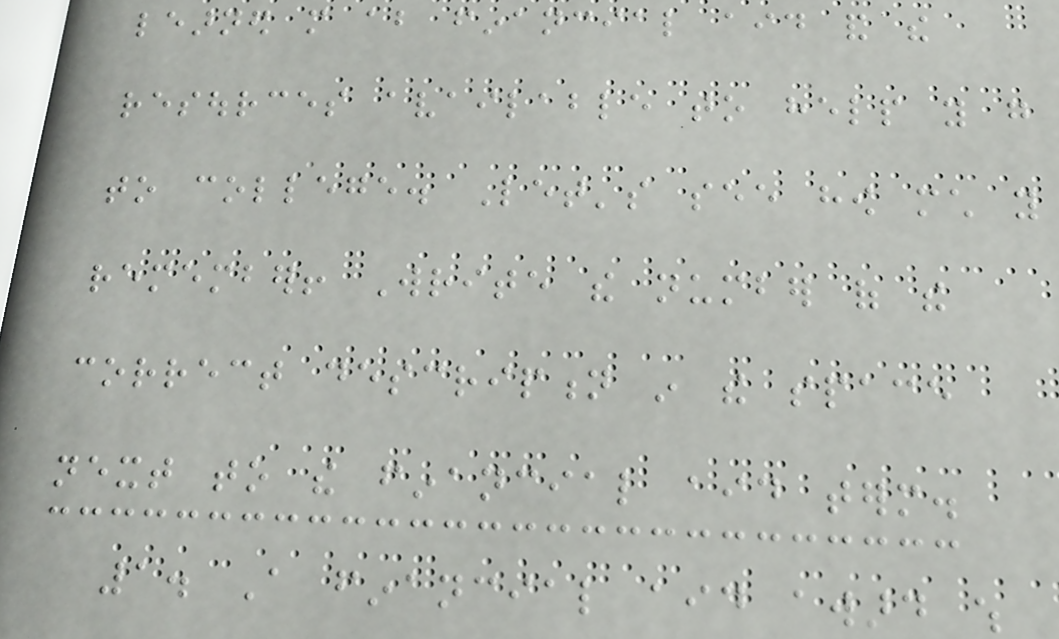learned more about financial aid and the
resources available to help you go
to college. Let's see how much you
remember! Write the number of the
correct description in the space
next to the financial aid term.
1. A financial aid award which
